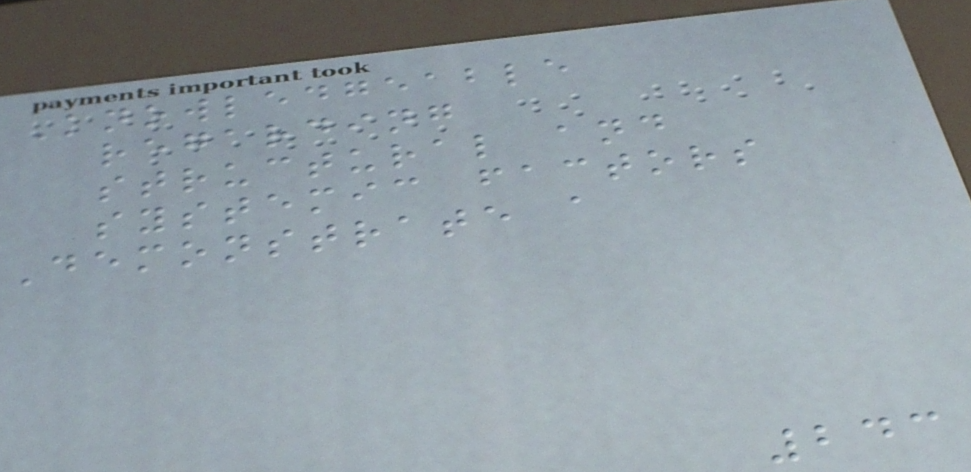Knowledgeable
regarding
structural and
systemic factors
Demonstrate a
243
